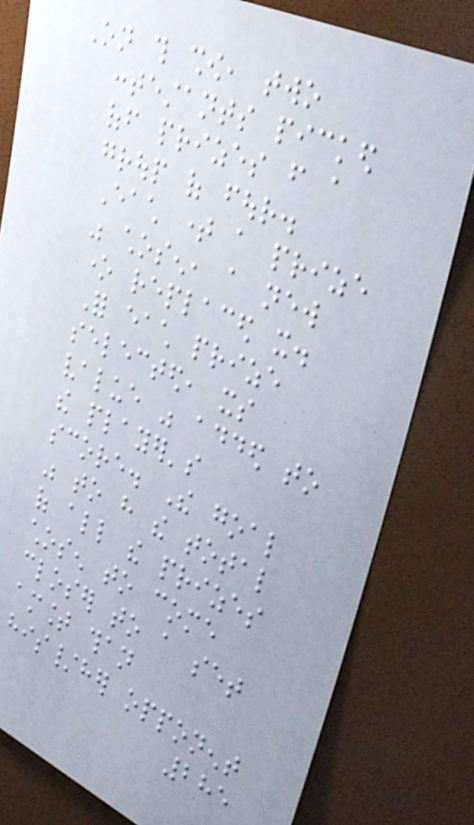On this show, two
contestants picked
off prizes from a
group of four.
Each time a prize
was chosen, a new
one replaced it.
For each prize
selected, its
value was added to
the player's
score. The goal
was to have the total
of all the prizes
chosen to come
closer to a set
amount than
his/her opponent
285
